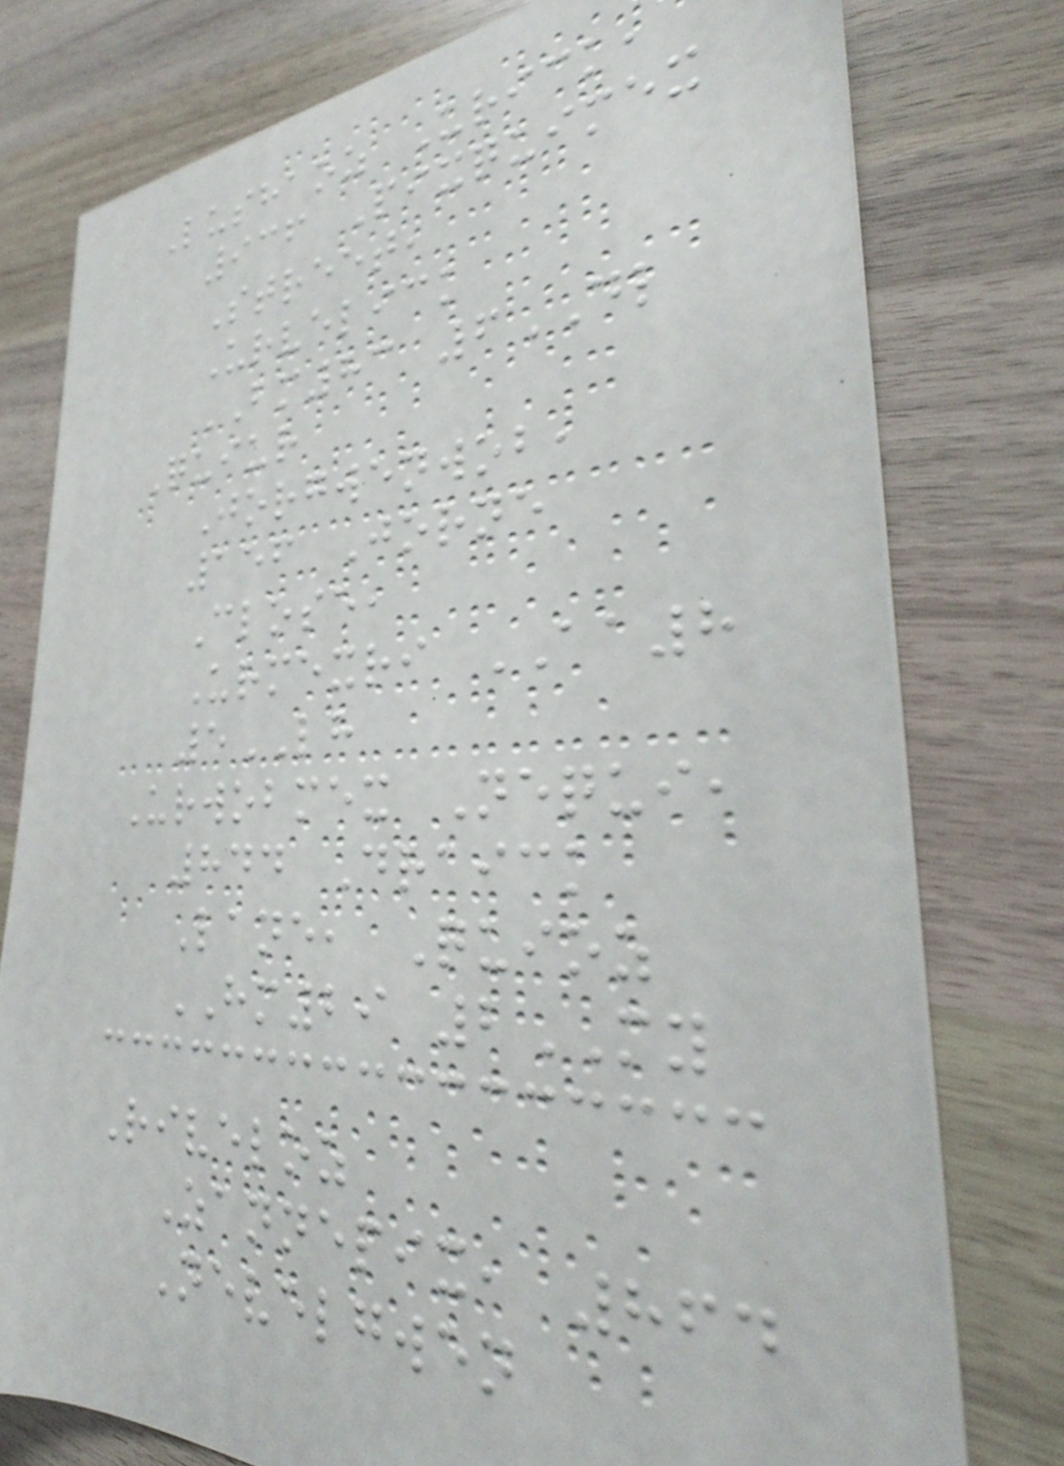Lushaoz Urick,
936 Pixquimex
Street,
Urvelick
BM83 6DL
Quiur
Jorgwenwob,
156 Jorne
Close,
Urmexri AA8
5LH
Urwobmex Nequi,
844 Draick
Lane, Quioz
HM29 2MY
Riveloz
Zannepix, 864
Nevelgwen
